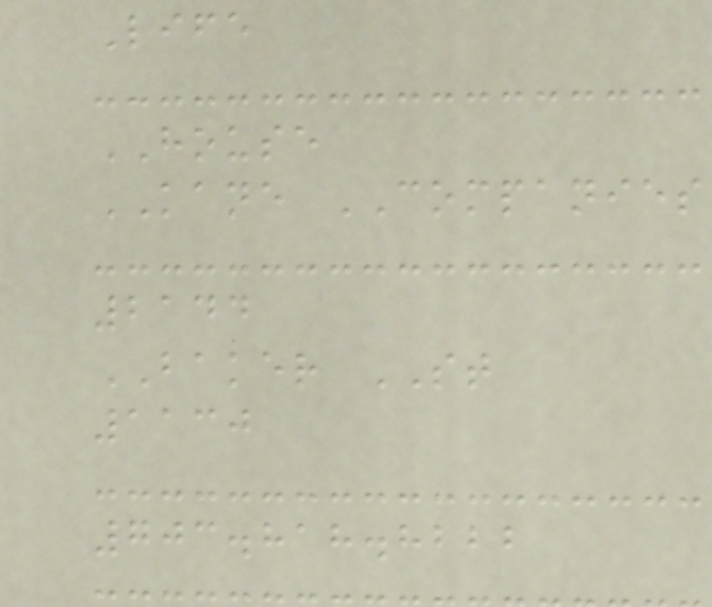Life
HOUSE
KANE COMPANIES
2144
BAKER ST
1130
703.818.8222
